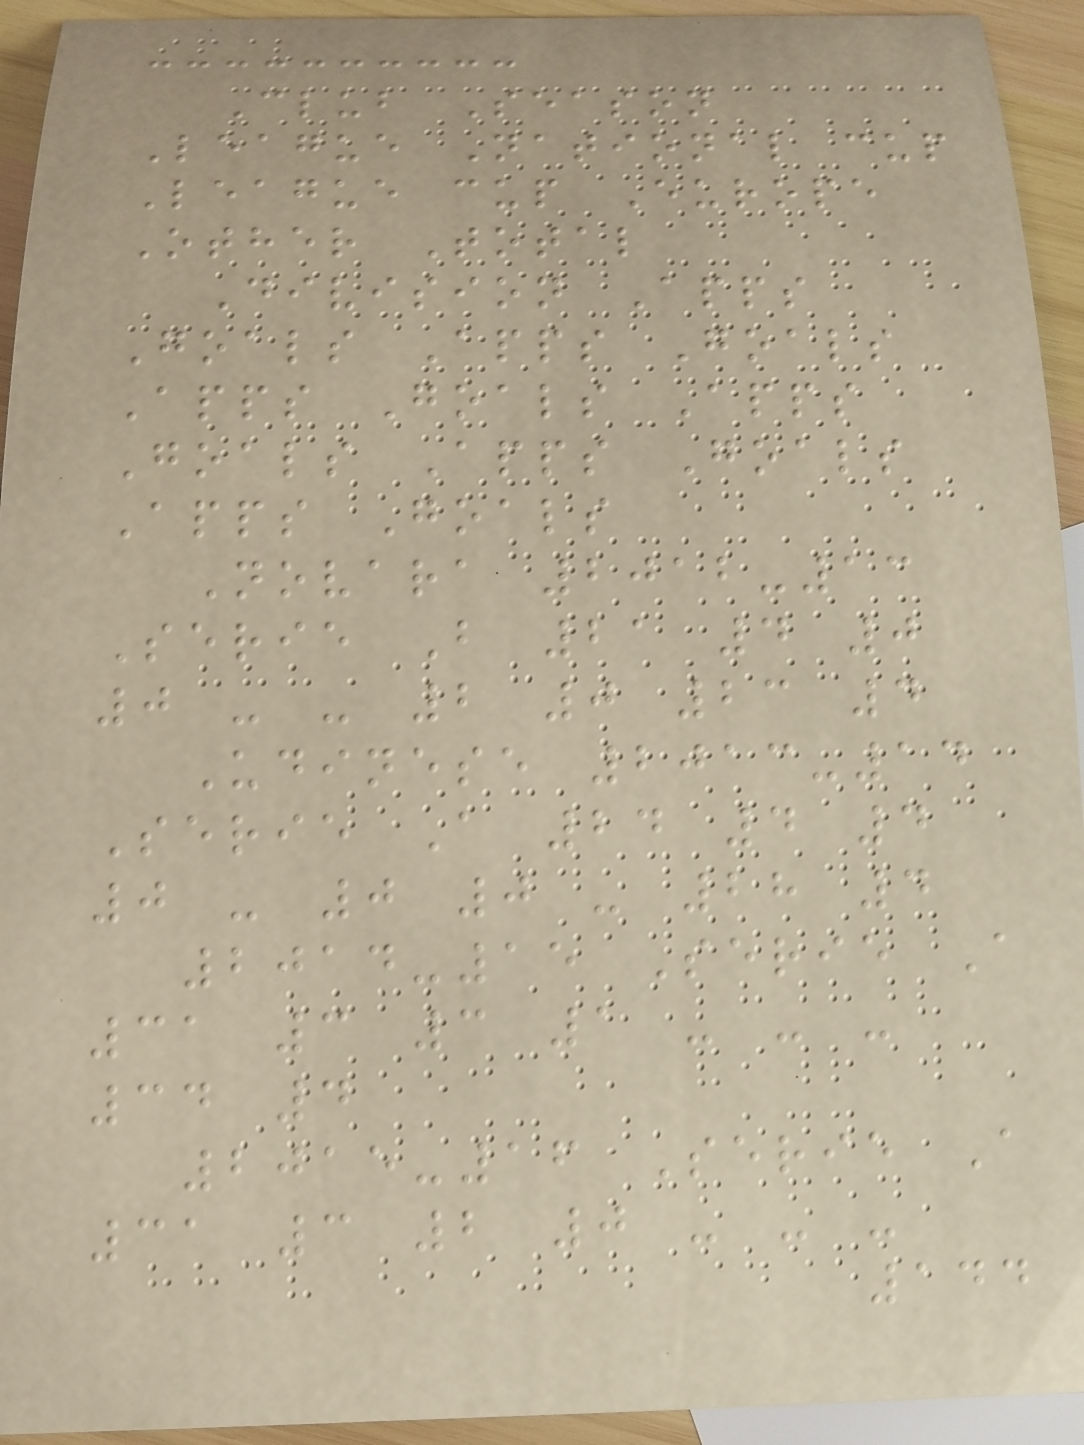Club Season
League National cup
League cup Europe
Other Total
Division Apps
Goals Apps Goals
Apps Goals Apps
Goals Apps Goals
Apps Goals
Novara 2012-13
Serie B 21 4 0
0 - - 2 0 23 4
Udinese 2013-14
Serie A 24 4 4
0 - 0 0 - 28 4
2014-15 Serie A
31 3 3 1 - - -
34 4
2015-16 Serie A
31 3 2 0 - - -
144
